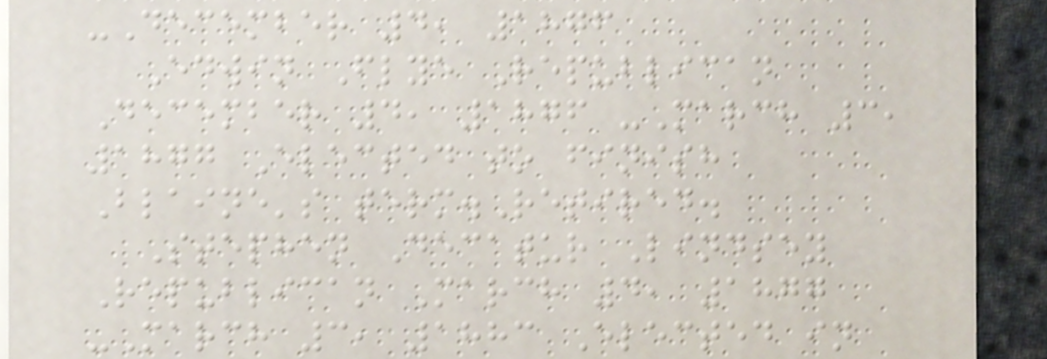-December 4, 1876
Edwin Flye Republican
December 4, 1876 -March 3,
1877 Elected to finish
Blaine's term.Retired.
Stephen Decatur Lindsey
Republican March 4, 1877
-March 3, 1883 Elected in
